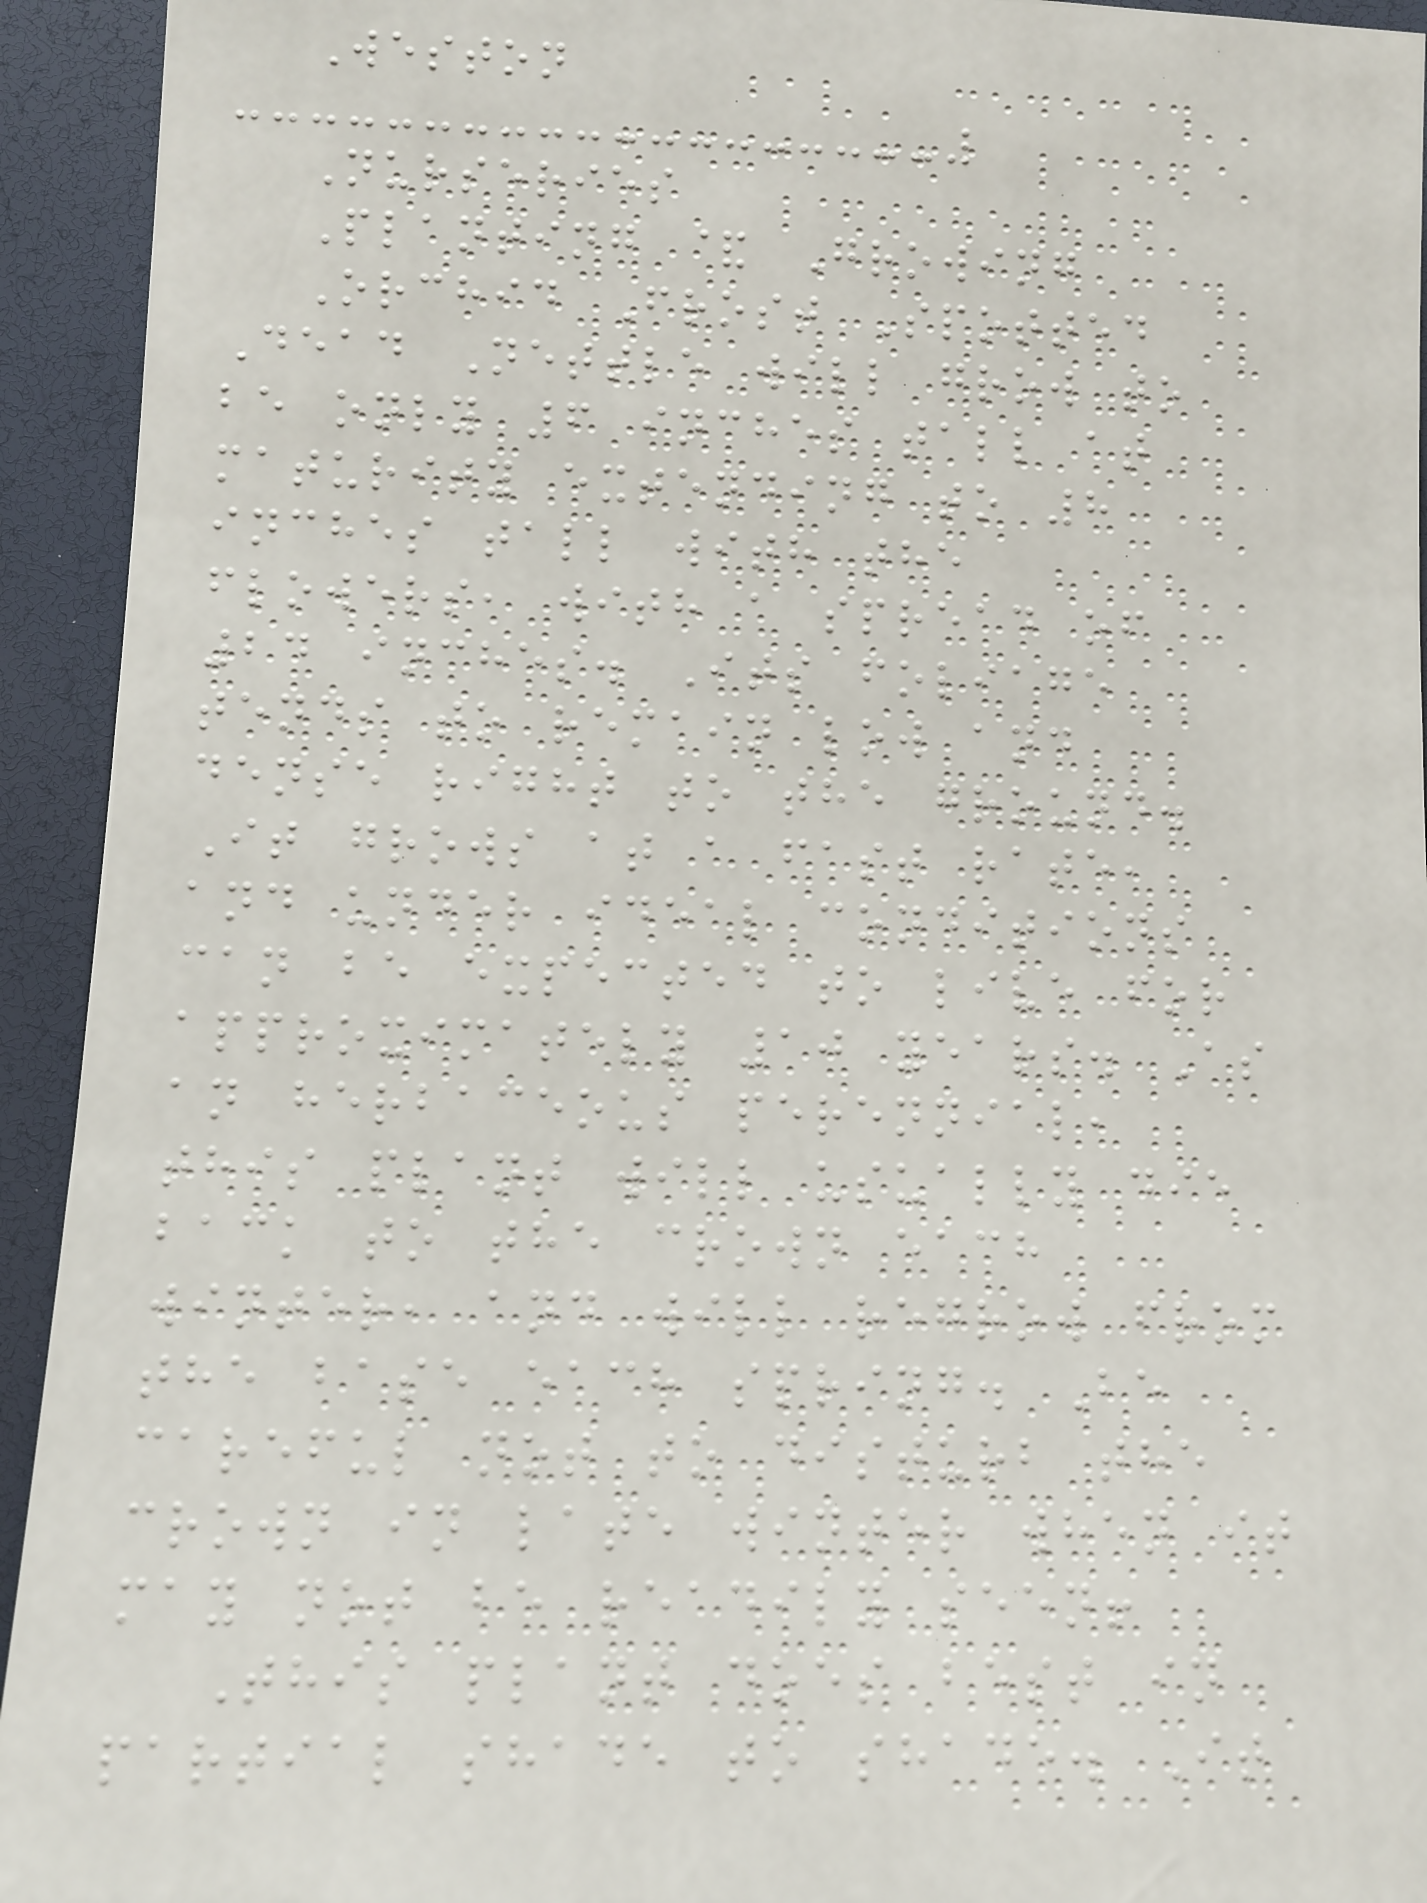Weston
Nurseries
Planting & Growing
Orchid Frost Spotted
Dead Nettle will grow to
be only 6 inches tall at
maturity extending to 8
inches tall with the
flowers, with a spread of
24 inches. Its foliage
tends to remain low and
dense right to the ground.
It grows at a fast rate,
and under ideal conditions
can be expected to live for
approximately 10 years. As
an herbaceous perennial,
this plant will usually die
back to the crown each
winter, and will regrow from
the base each spring. Be
careful not to disturb the
crown in late winter when it
may not be readily seen!
This plant does best in
partial shade to shade. It
